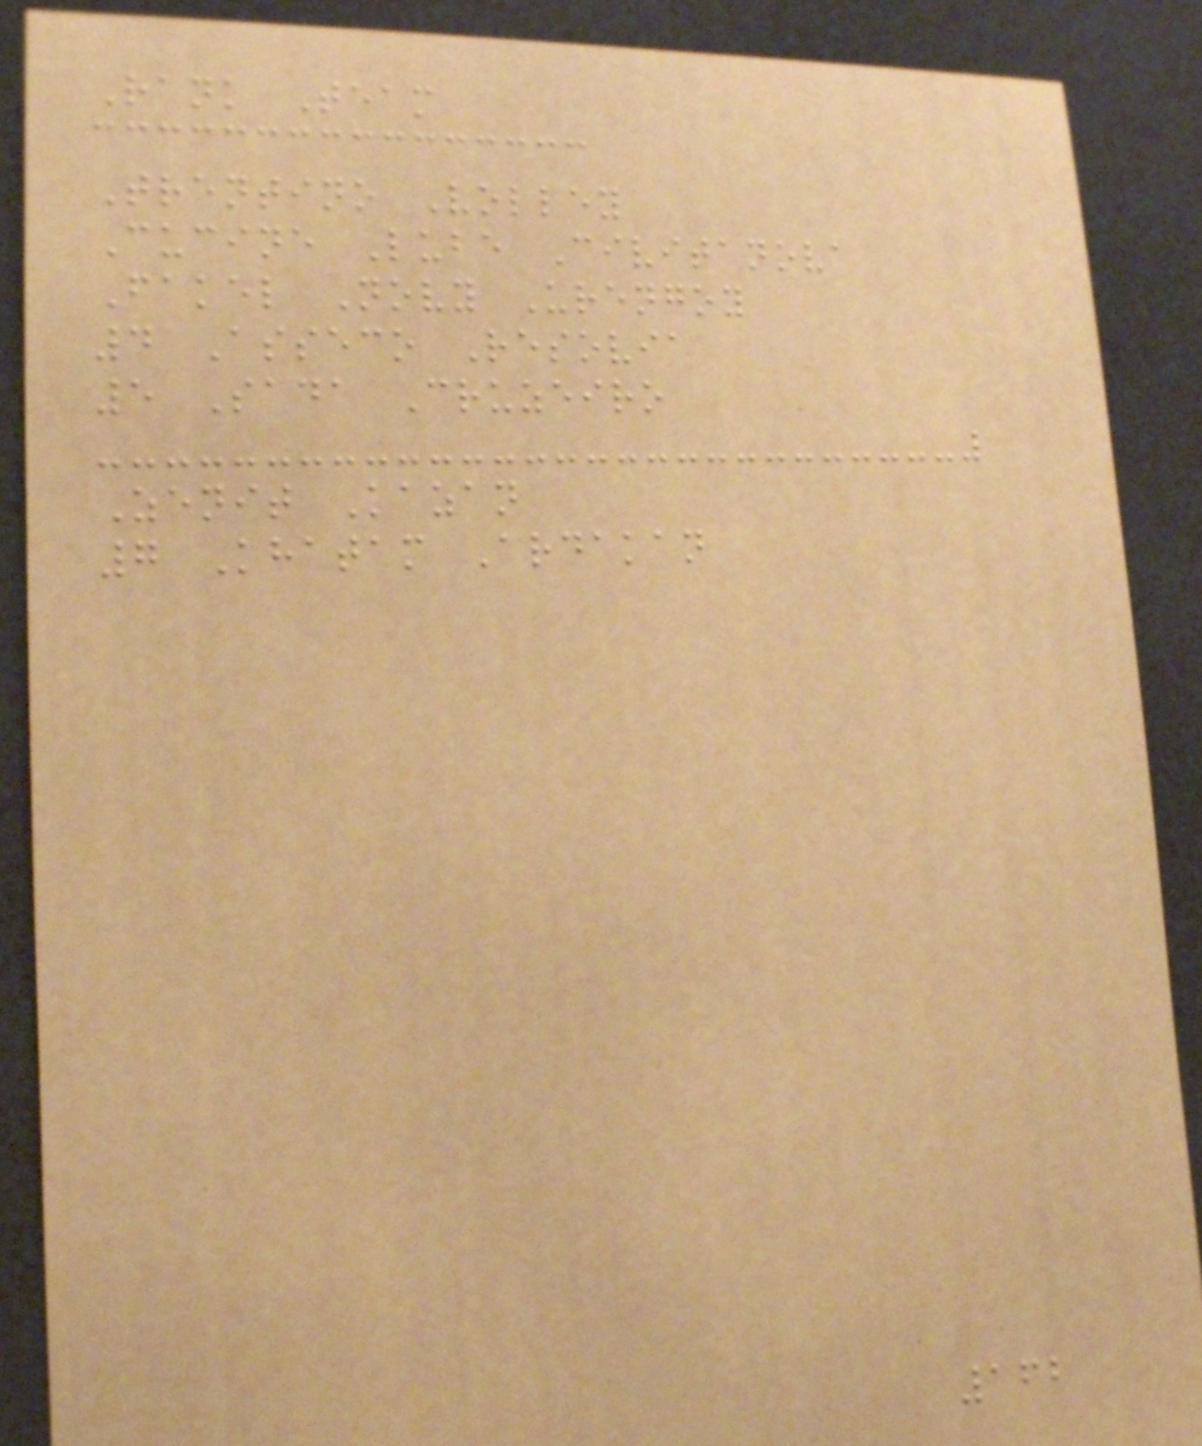Rank Team
Trentino Volley
Cucine Lube Civitanova
Fakel Novy Urengoy
4 Asseco Resovia
5 Sada Cruzeiro
Zenit Kazan
7 Khatam Ardakan
162
